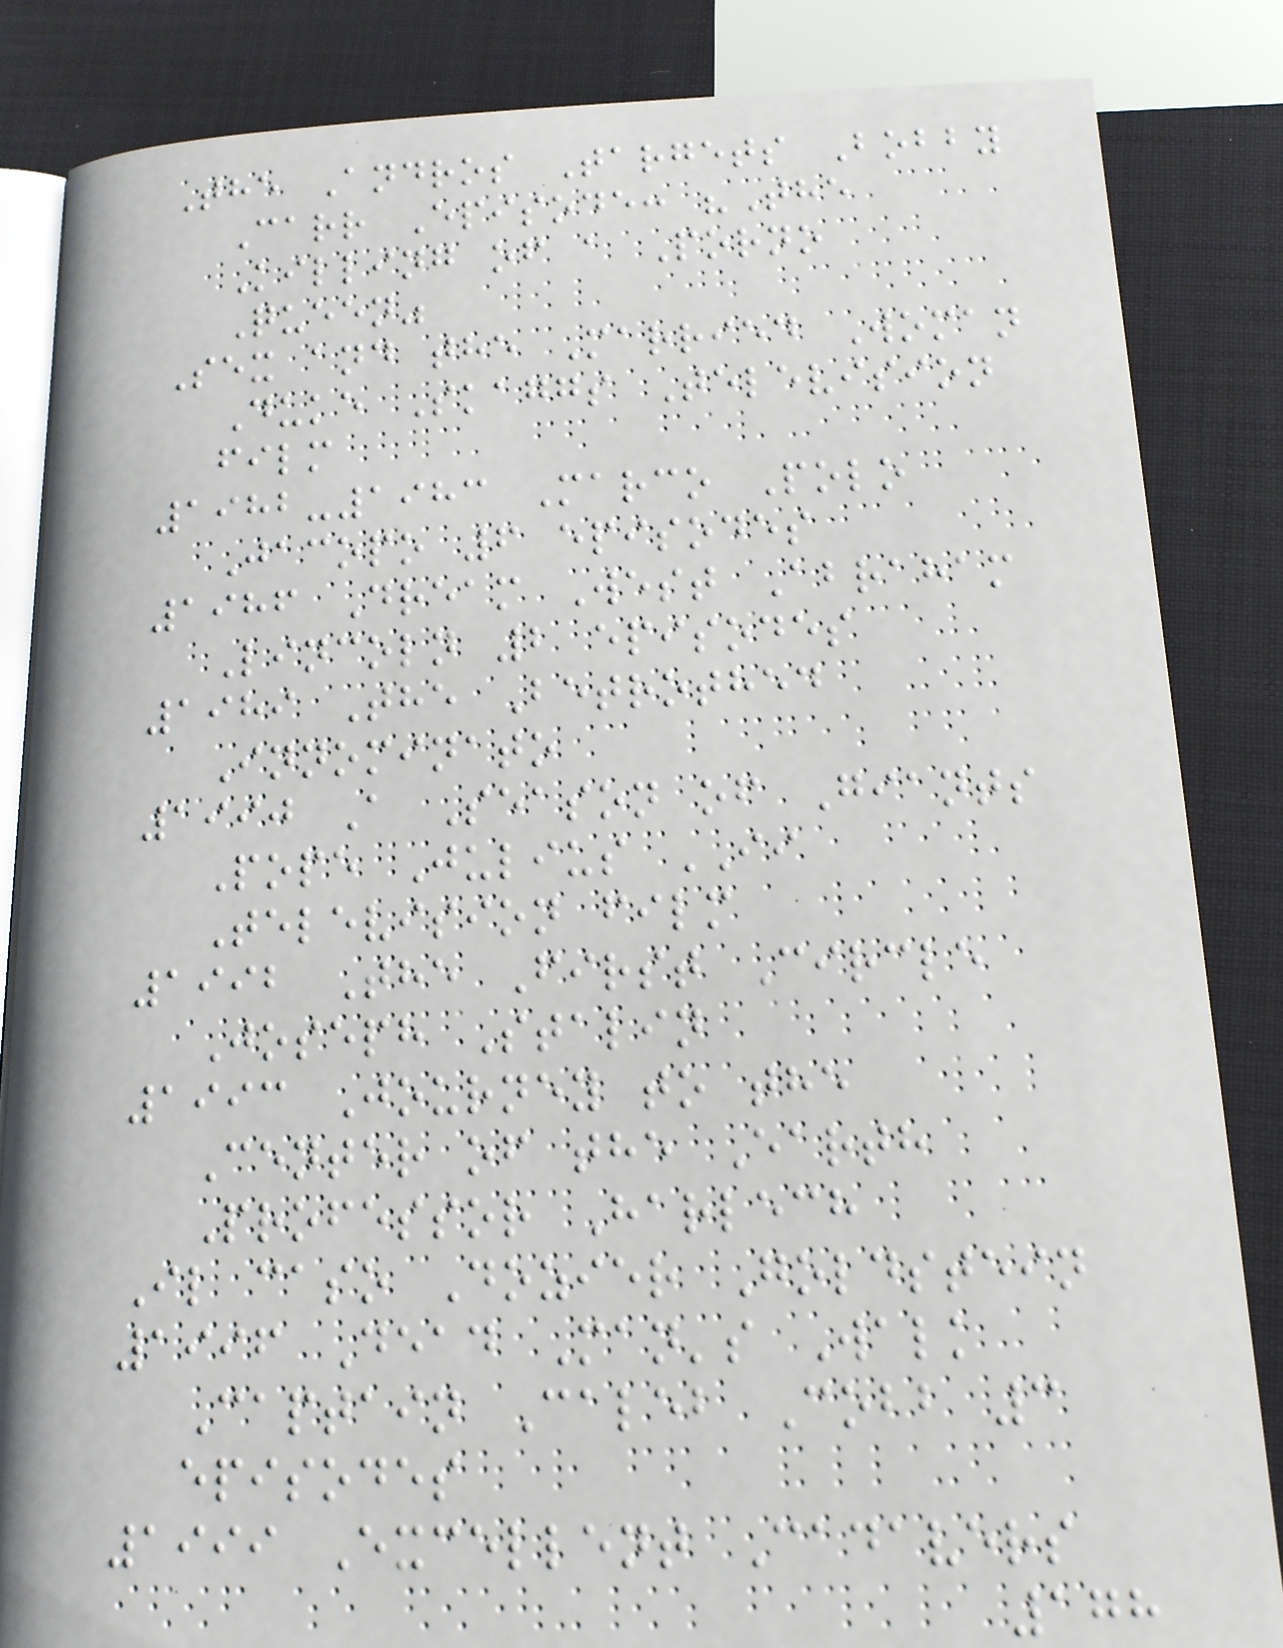The Andros Targets Bobby
Carr Episode: "The
Killing of a Porno
Queen"
Sex and the Married Woman
Duke Skaggs Television
film
1982-1983 Marco Polo
Jacopo 6 episodes
1986 Dream West Abraham
Lincoln 2 episodes
1989 The Betrothed
Innominato
1990 A Season of Giants
Pope Julius II
Television film
1992 The First Circle
Joseph Stalin
1993 Journey to the
Center of the Earth
Professor Harlech
Il caso Dozier Goldstein
1996 Dead Man's Walk
Captain Caleb Cobb 3
episodes
1999 Excellent Cadavers
178
